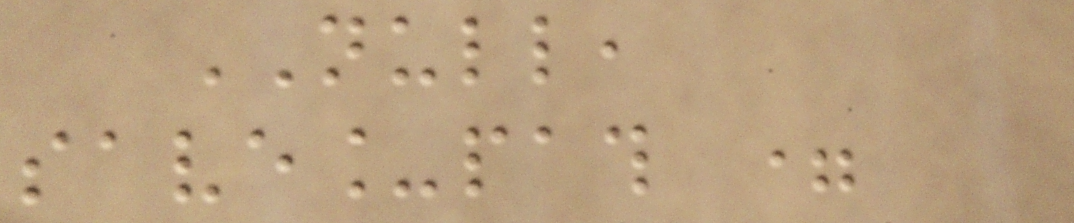NULL,
save_path =
